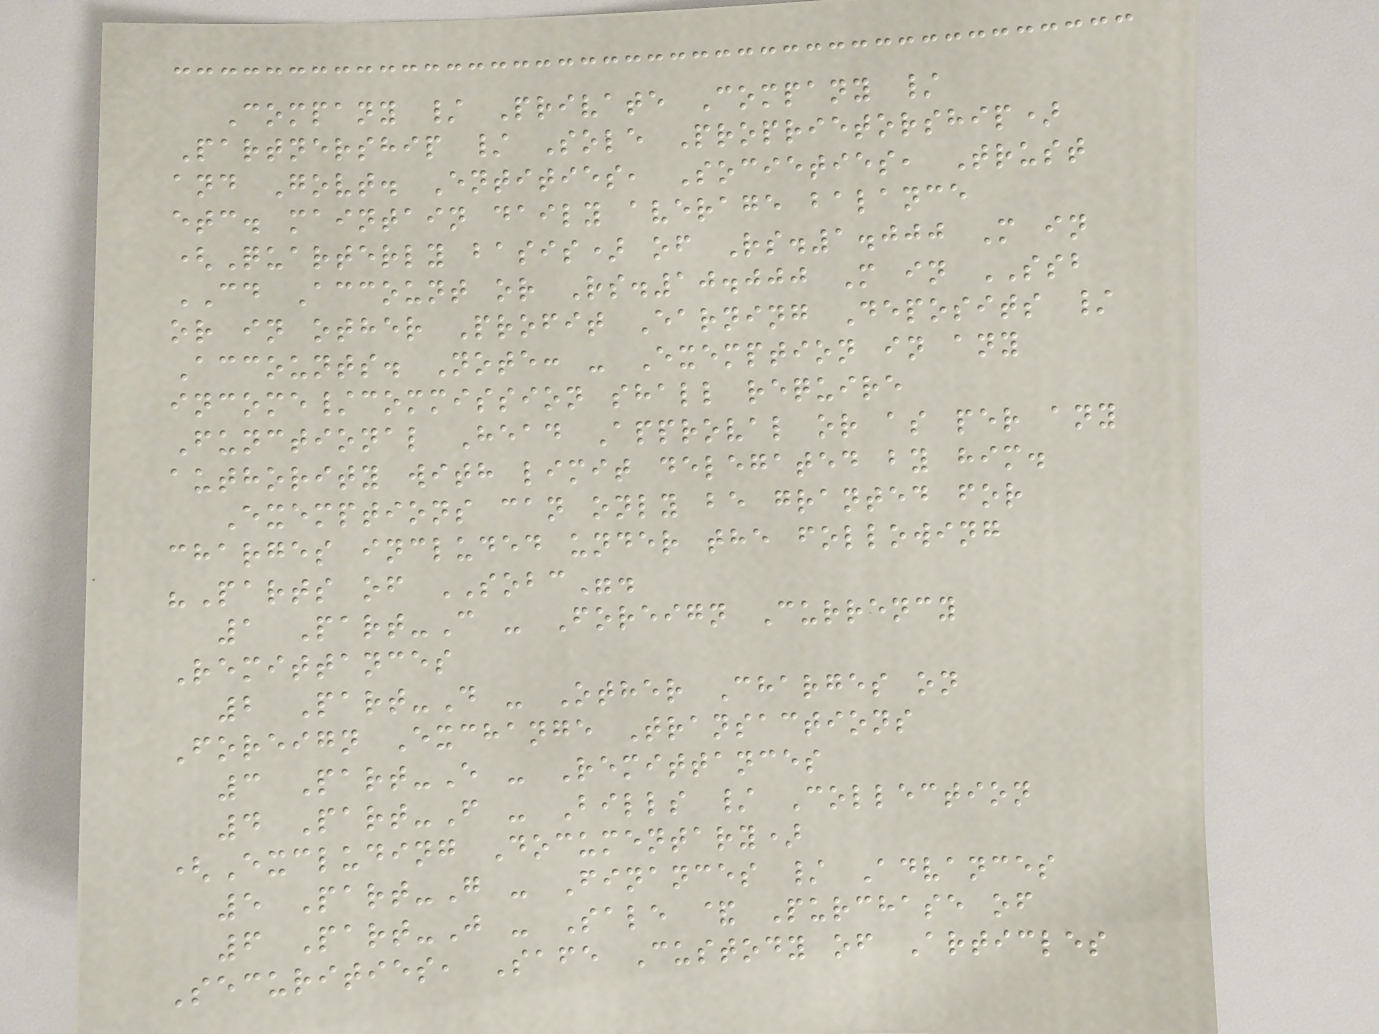Company / Private Company /
Partnership / Sole Proprietorship)
and Govt. Entities, Societies, Trust
etc. maintain daily average balance
(Quarterly basis) of Rs.1.000 M in
CD Account or Rs.10.000 M in SSB
or in other Profit Earning Deposits /
Accounts. Note: - Exemption in any
income/commission shall require
Functional Head Approval or as per any
authority with limit delegated by him.
Exemptions can only be granted for
charges included under the following
"Parts of SOBC".
1 Part-C - Foreign Currency
Remittances
2 Part-D - Other Charges on
Foreign Exchange Transactions
3 Part-E - Remittances
4 Part-F - Bills / Collection
(Excluding Documentary)
5 Part-G - Finances / Advances
6 Part-J - Sale & Purchase of
Securities, Safe Custody of Articles
